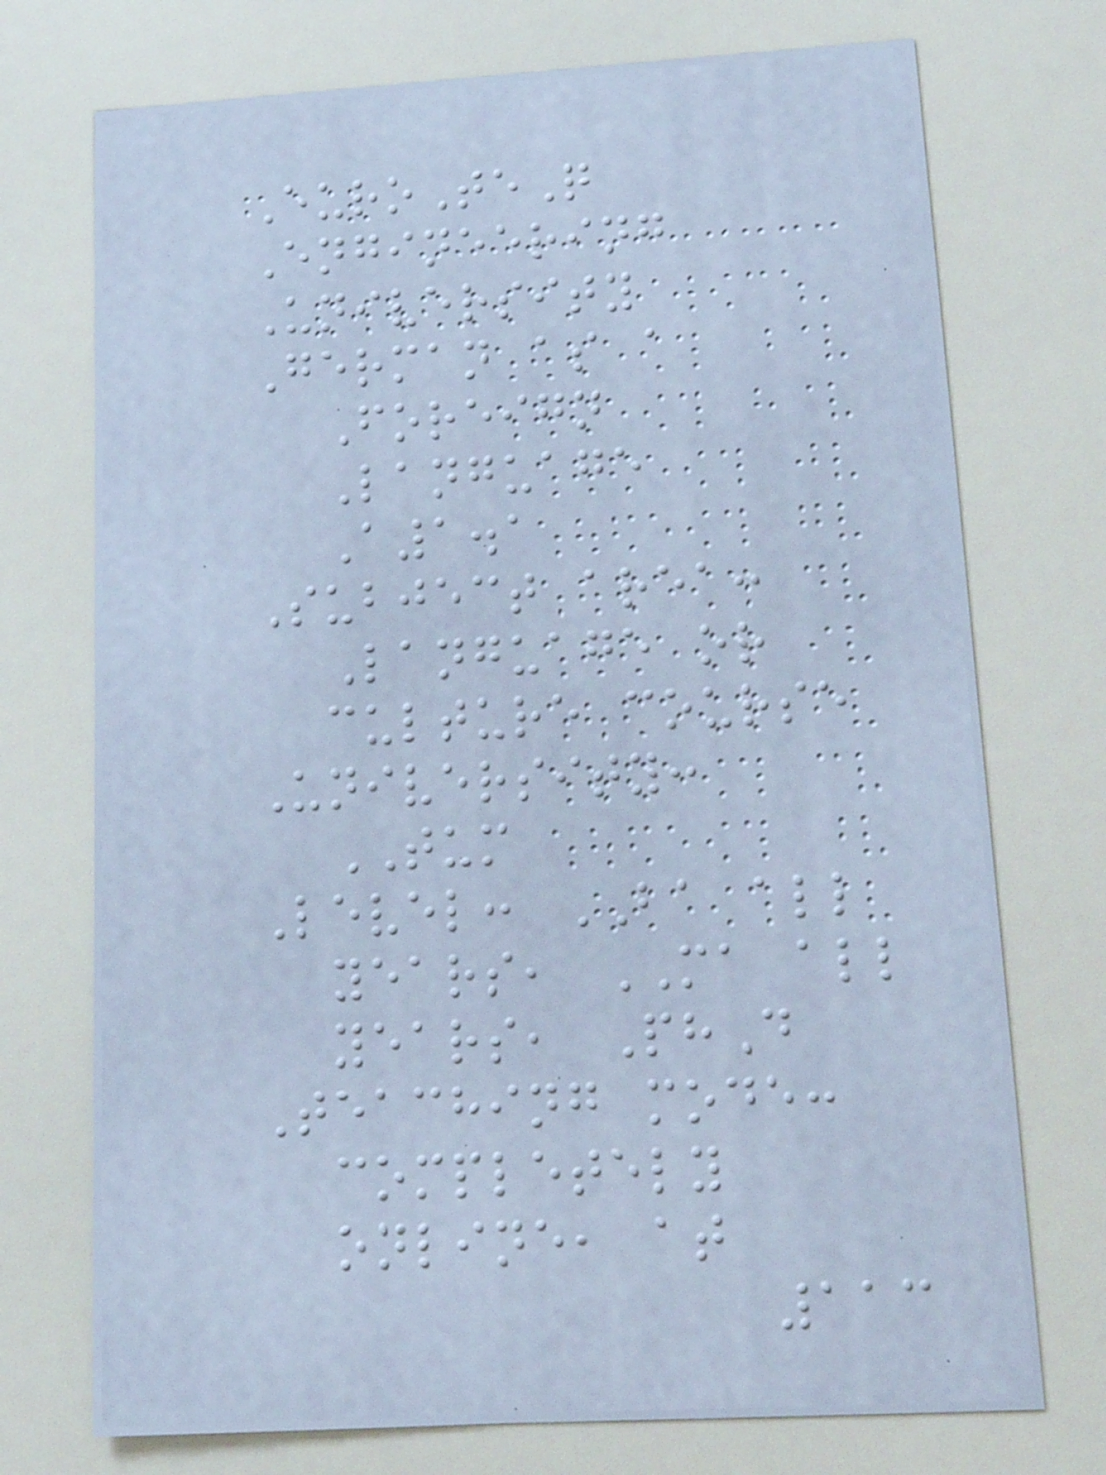EuroTeQ
Engineering
University
German as a
Foreign
Language
A1.1
Subject area:
Language or
culture course
University:
TUM
Level: BA all
years, MA all
years, PhD
Teaching mode:
completely
online, at
113
